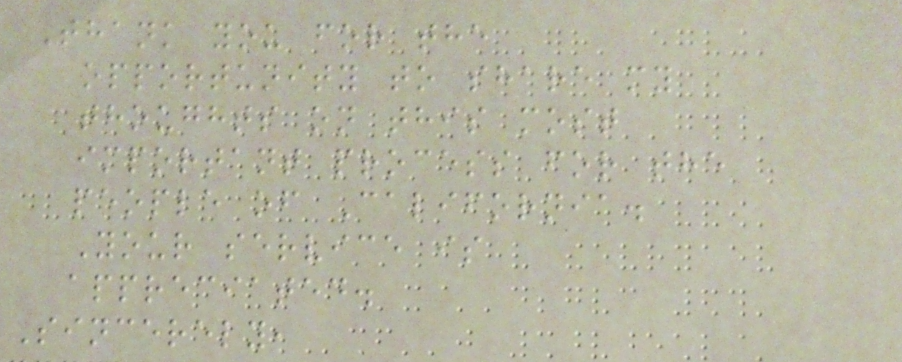Thank you for the
opportunity to share my
thoughts on this most
important process for the
people of California.
Your service is
appreciated.
Sincerely,
